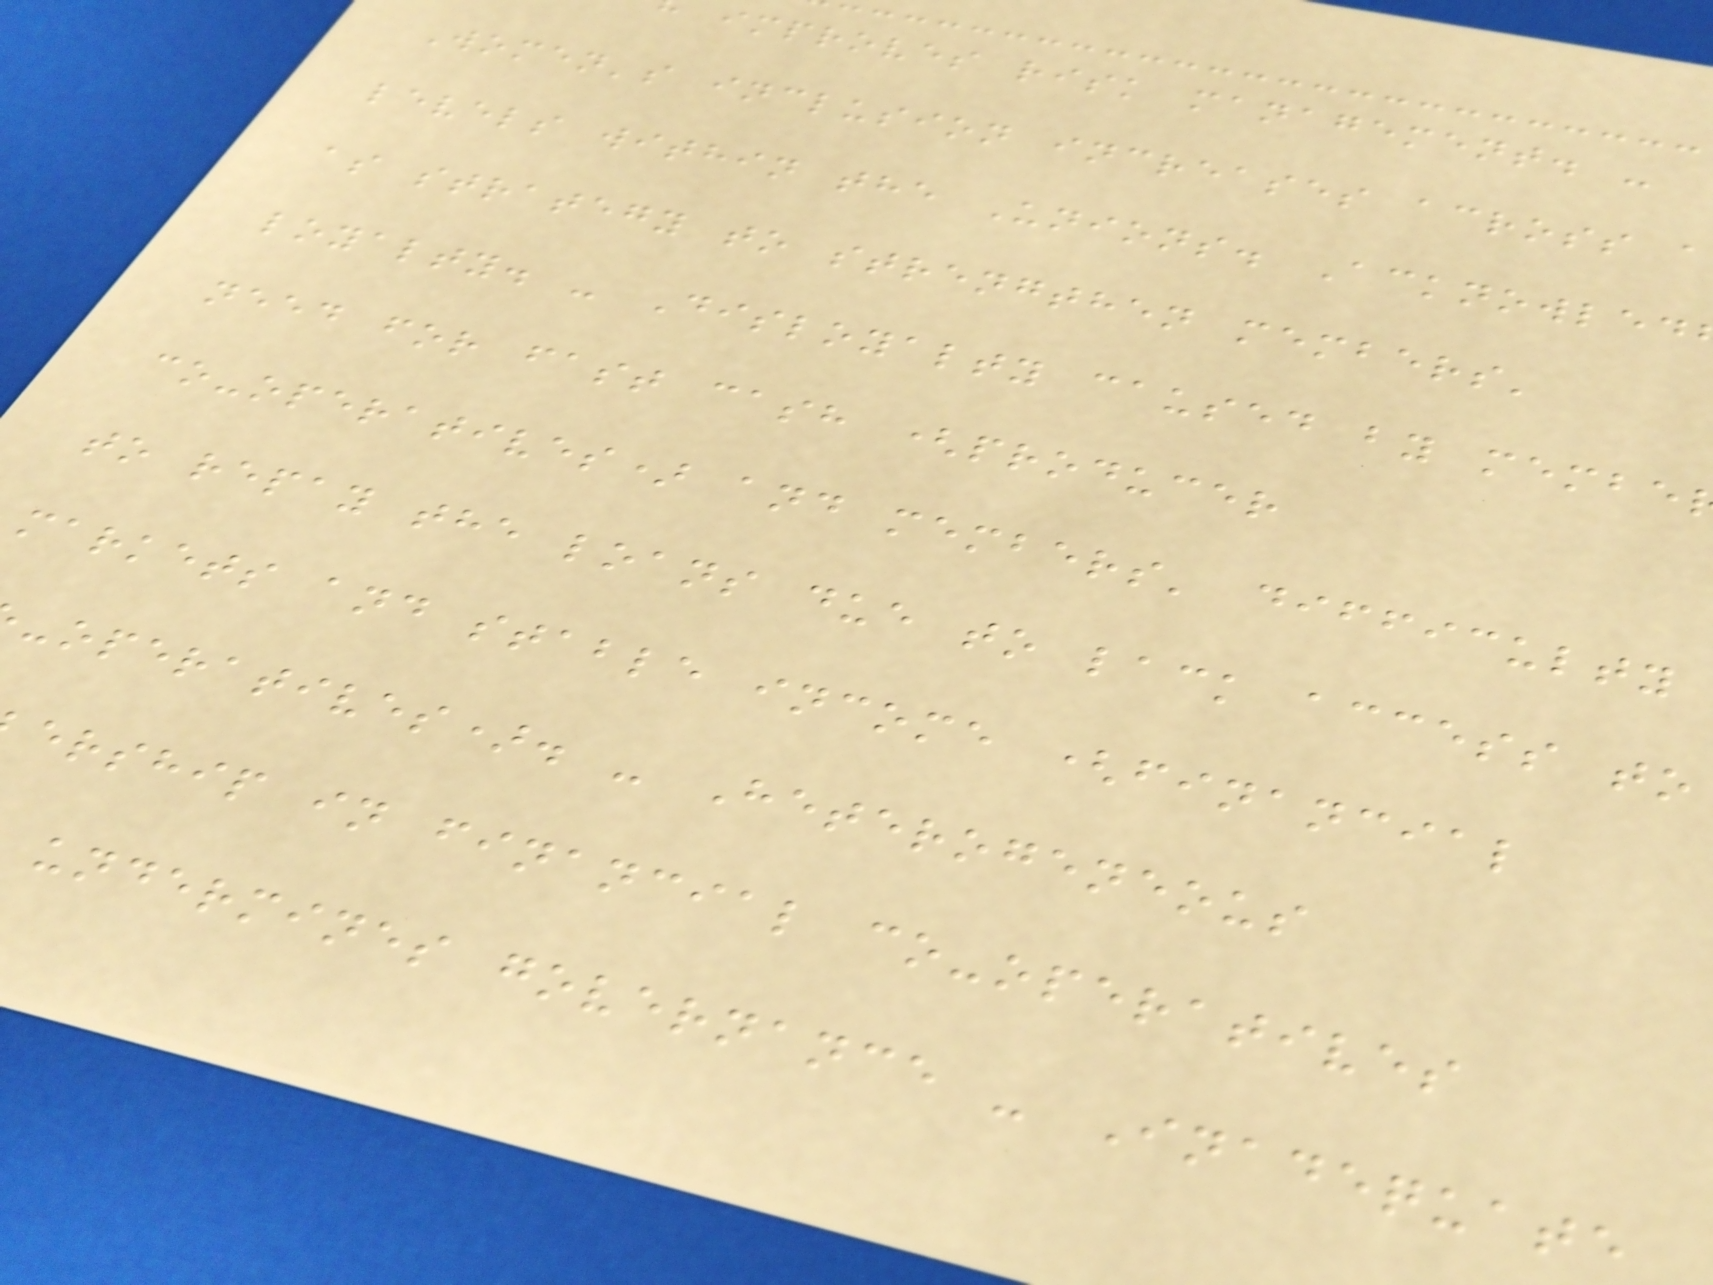improves risk management. -
Women's inclusion increases across a
levels within the Unions. Acknowled
as strategy to strengthen members'
loyalty. - Disloyalty caused by membe
need for fast cash (producer
co-operatives) and members' difficulty
to repay the loans due to lack access to
markets and stable income (financial
-operatives). - Heterogeneous
ership in financial co-operatives
undermines governance - Inadequate
